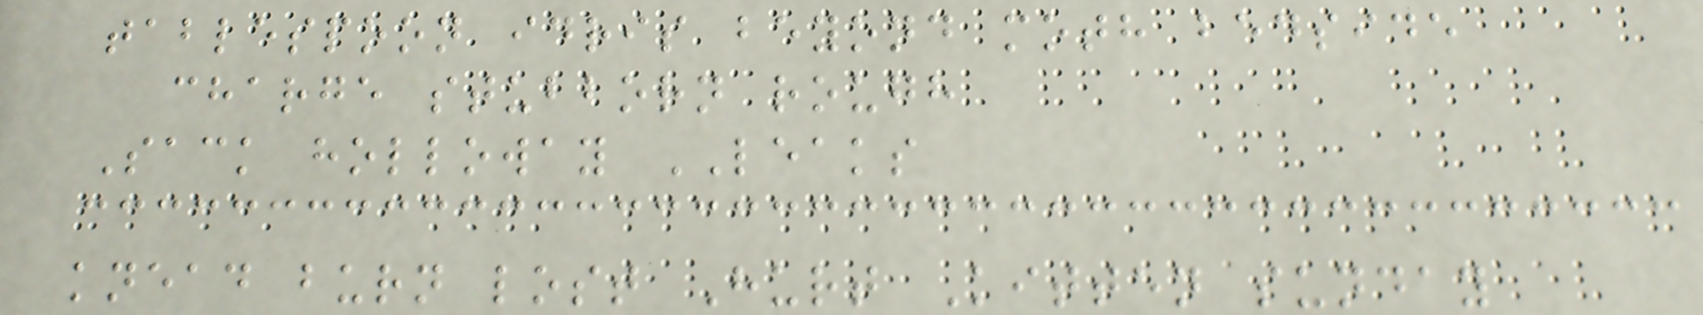tablespoon idris beyond moth bedside
charge stubborn rough
Sack holloway LEAKS
knead burn lost Hurt Kitten sunday
